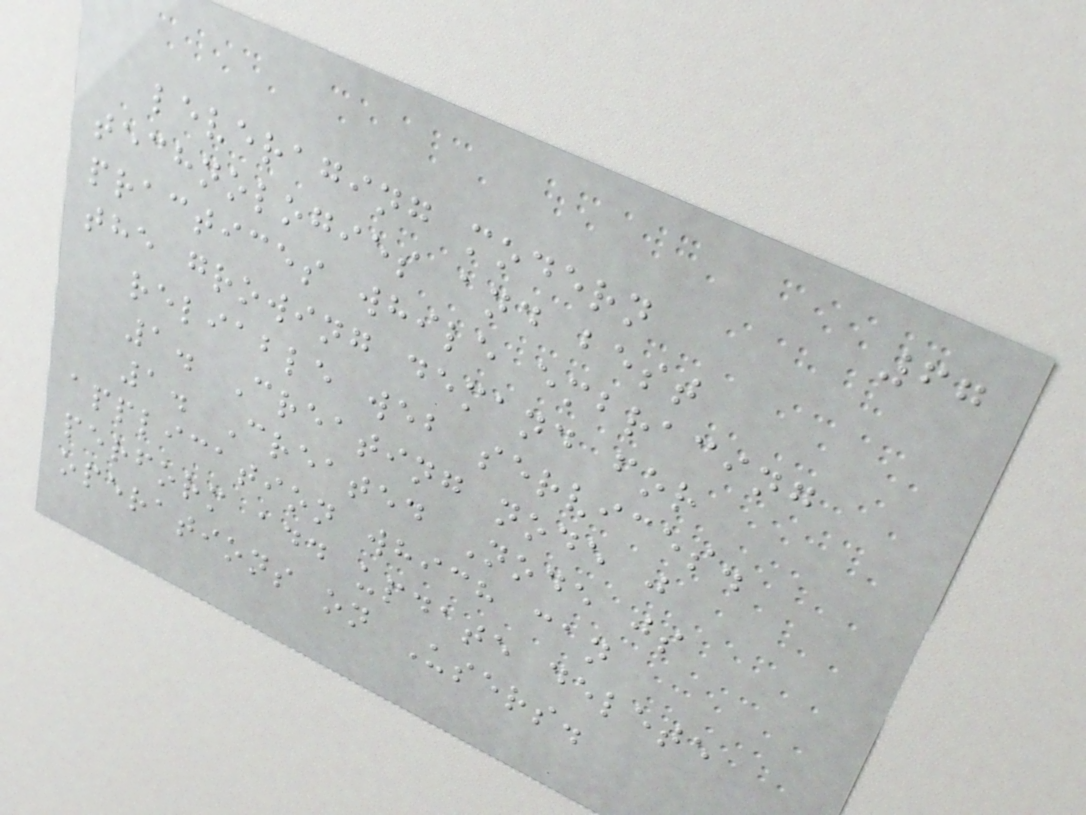67
leveraging modern
technologies and best
practices while embracing
the growing demand for
reliable web services.
1. Creating node j
1. Created Node js
application which can
perform add update delete
operations on Users.
